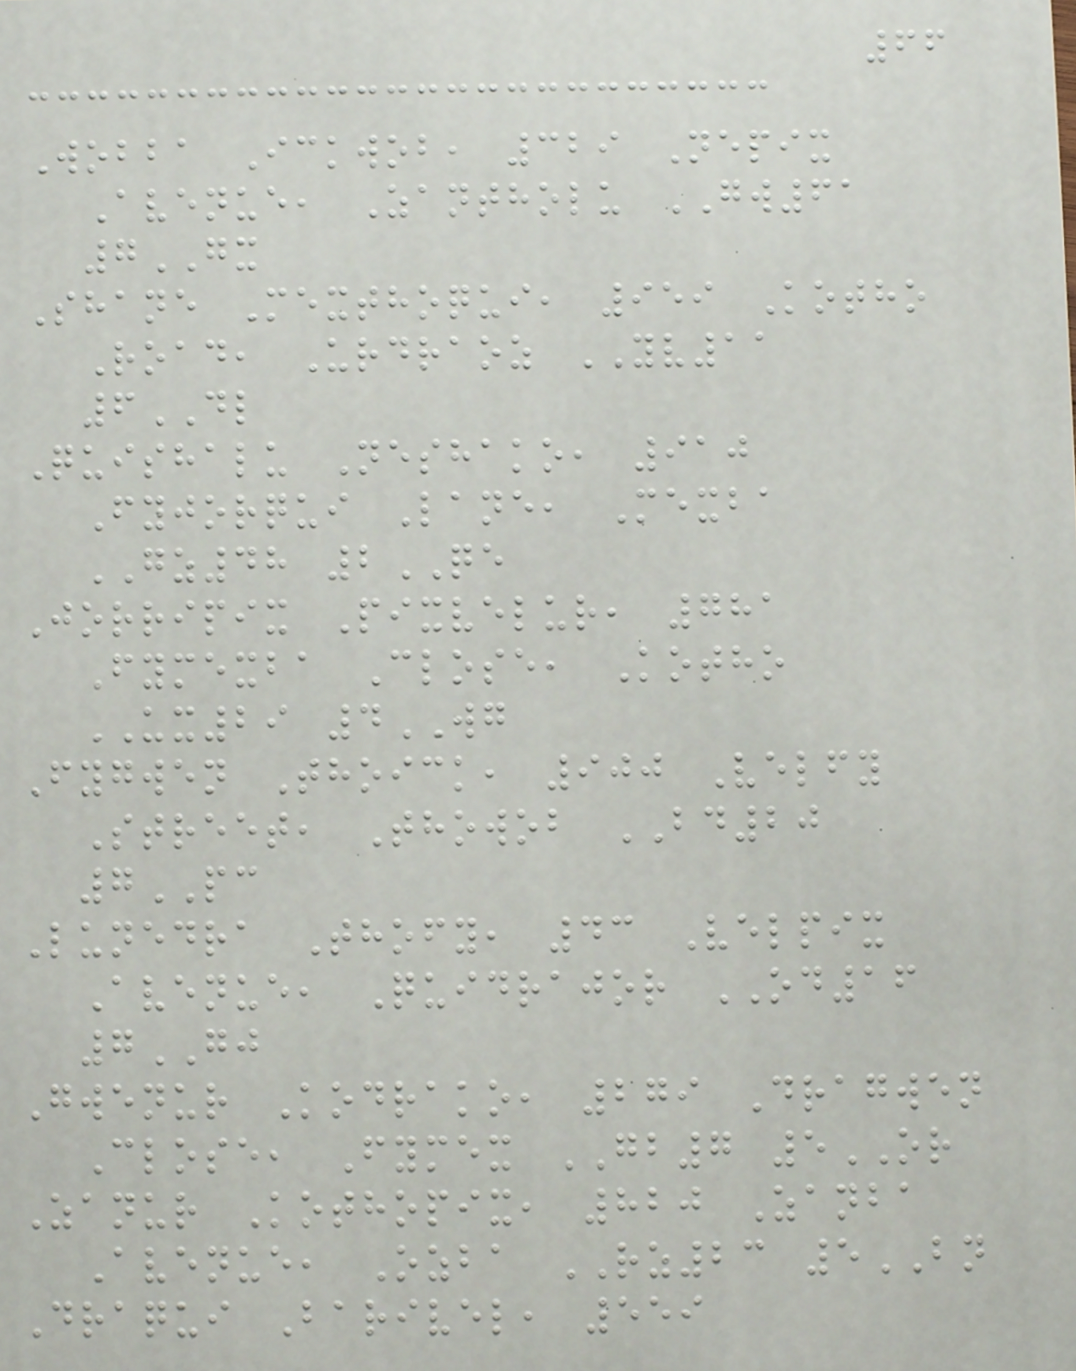66
Wobba Ickwob, 329 Nepix
Avenue, Zantholu GW61
7GX
Shane Mexthoqui, 959 Kotho
Road, Urdraoz YV11
6DL
Quishalu Neshako, 910
Fyjorqui Lane, Mexba
GZ48 2QE
Jorripix Pixvelur, 781
Fymexba Close, Kotho
UX29 4WG
Fygwen Thoick, 900 Velfy
Street, Thowob BD20
7PC
Lunedra Thofy, 43 Velpix
Avenue, Quidrajor OD16
7GJ
Gwenur Kodrako, 279 Dragwen
Close, Fymex GB7 5OR
Zanur Kothopix, 820 Zanba
Avenue, Ozba RZ23 5BN
Draqui Barivel, 559
